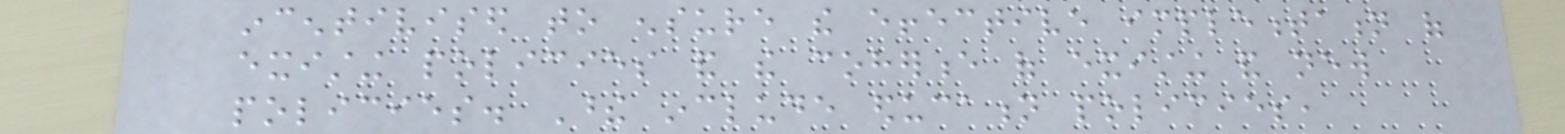incentivised to ensure the effective implementation of
existing policies and the coherence of existing and new
policies. These include education policies,
